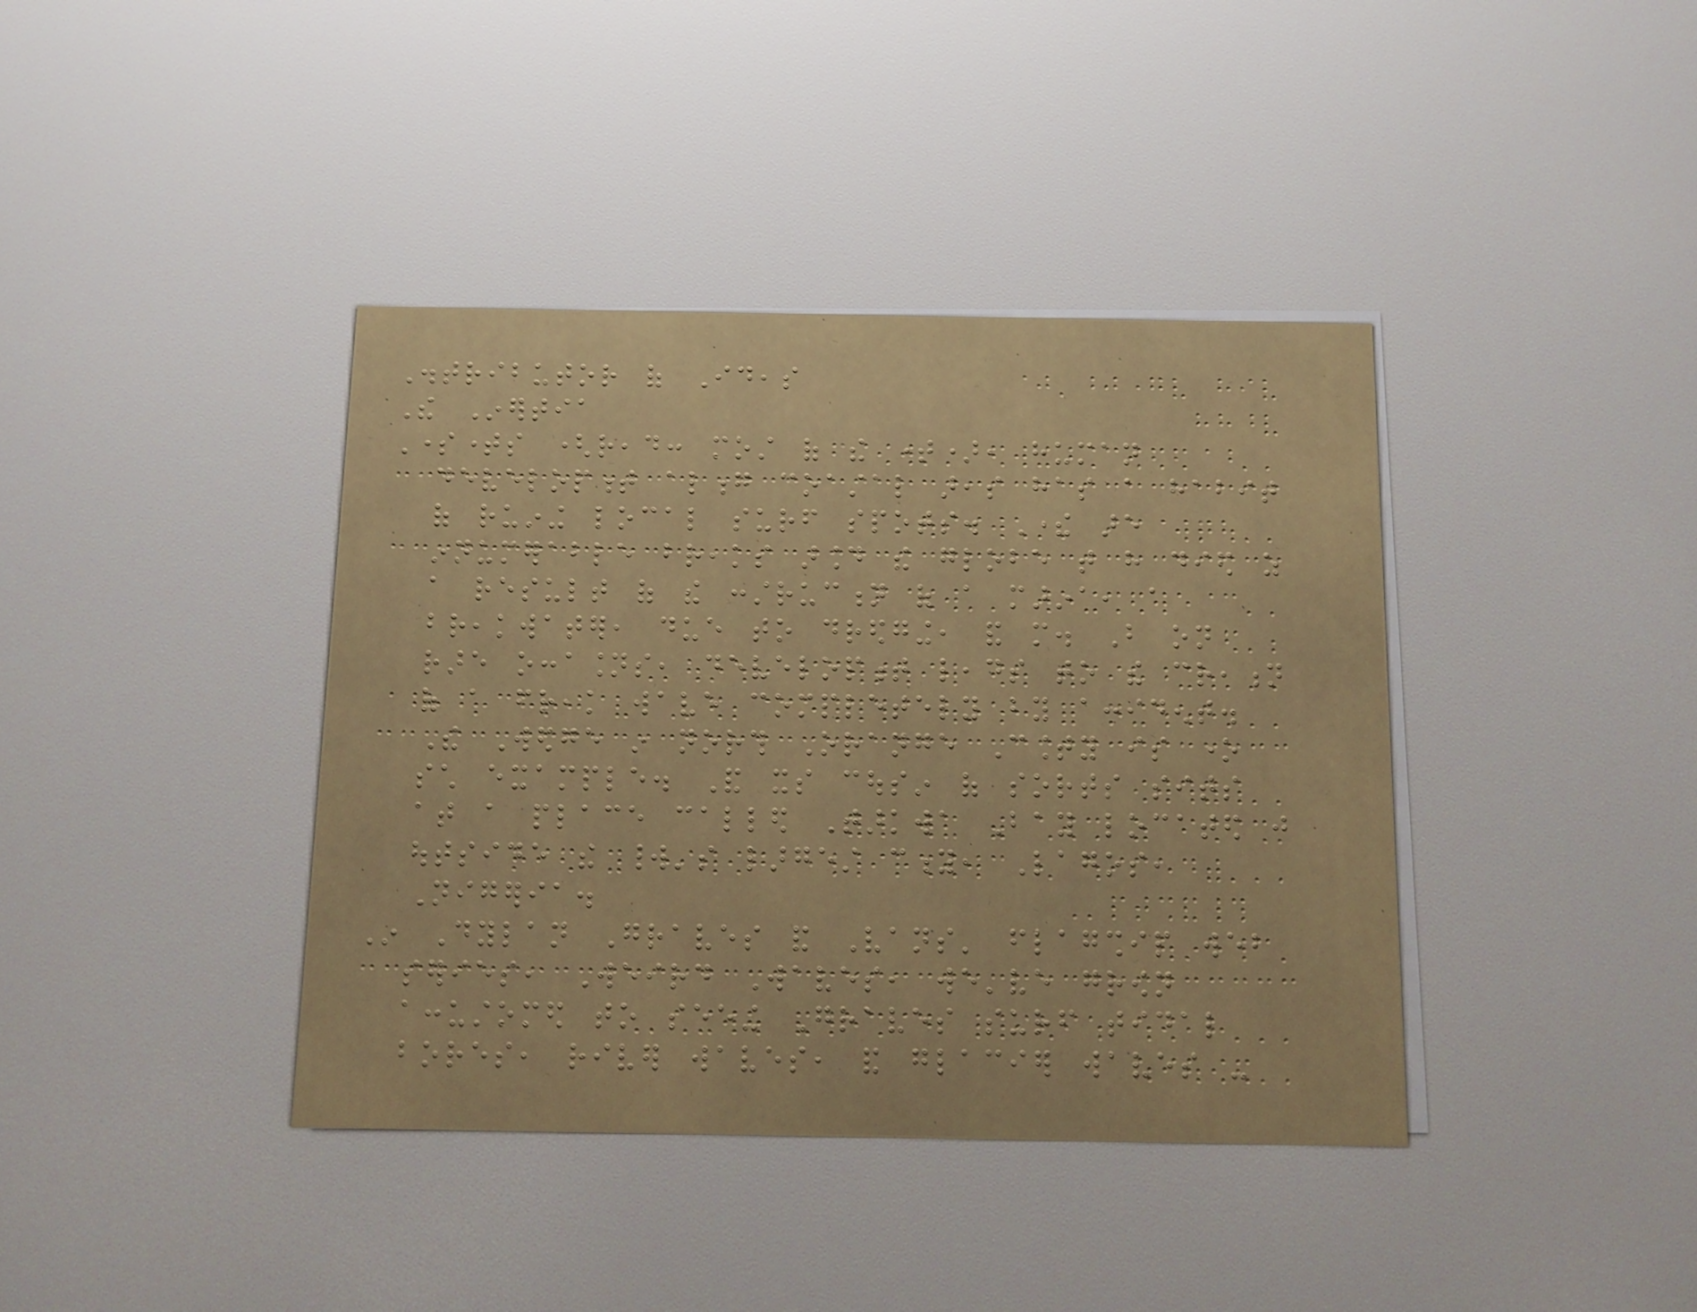Distributor of Ideas
The Inertia
Sometimes (read: most of the time), human
development along coastal areas has a habit
of ruining local surf spots. There are
innumerable breaks around the globe that have died as
a result of the construction of a marina, a
breakwater, due to dredging, and more. But on
rare occasions, development leads to the creation
of a freak wave completely by accident.
The Wedge in north Orange County is one
such example. And its cousin of sorts sits
at a place called Tarkwa Bay located just
outside the world's largest city, Lagos,
Nigeria.
In Dylan Graves and Vans' flagship web
series, Weird Waves, we've grown
accustomed to seeing Graves surf tidal
bores, river waves, and glacier waves -
